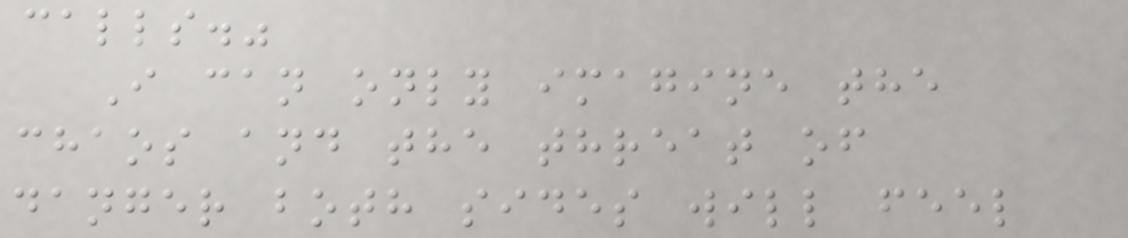calls."
I can only imagine the
chaos and the threat of
danger both sides will feel
